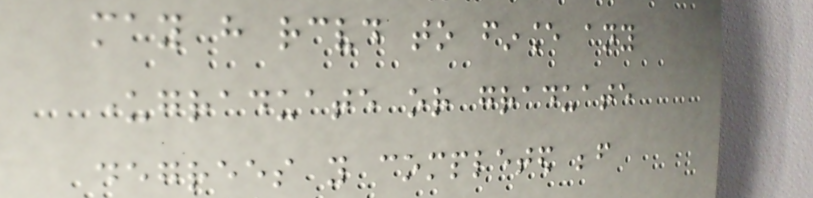may have received to finance any
undergraduate or graduate
degrees you completed before
